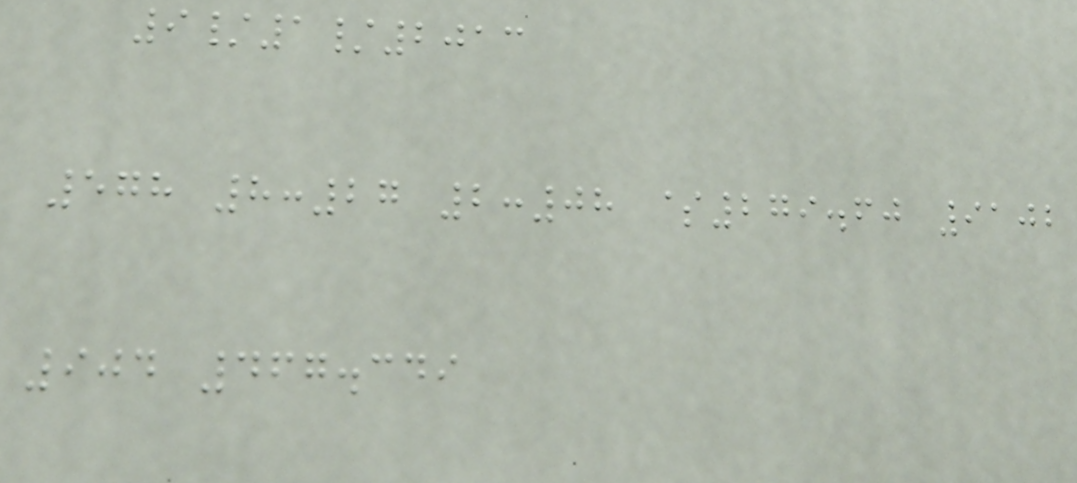9/1/2013
578 8:27 2:08 $279.60 9102
904 467.349
